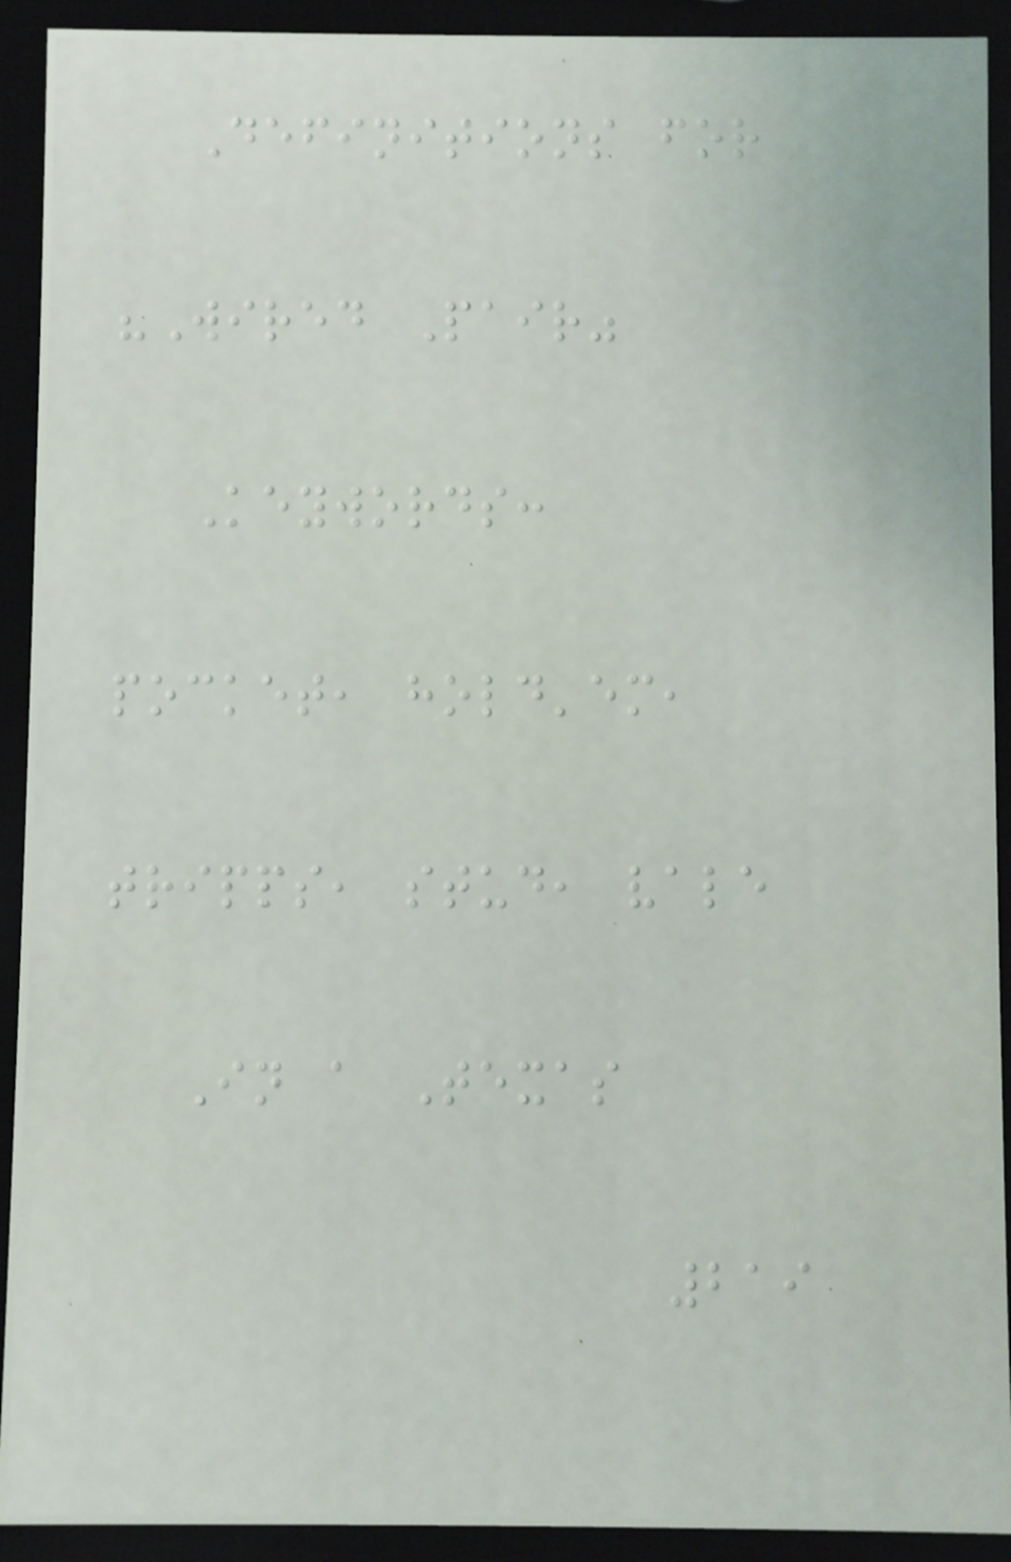Definitions for
"Wired Pair"
Keywords:
pocket, hold'em,
tripps, stud, vale
In a Texas
219
